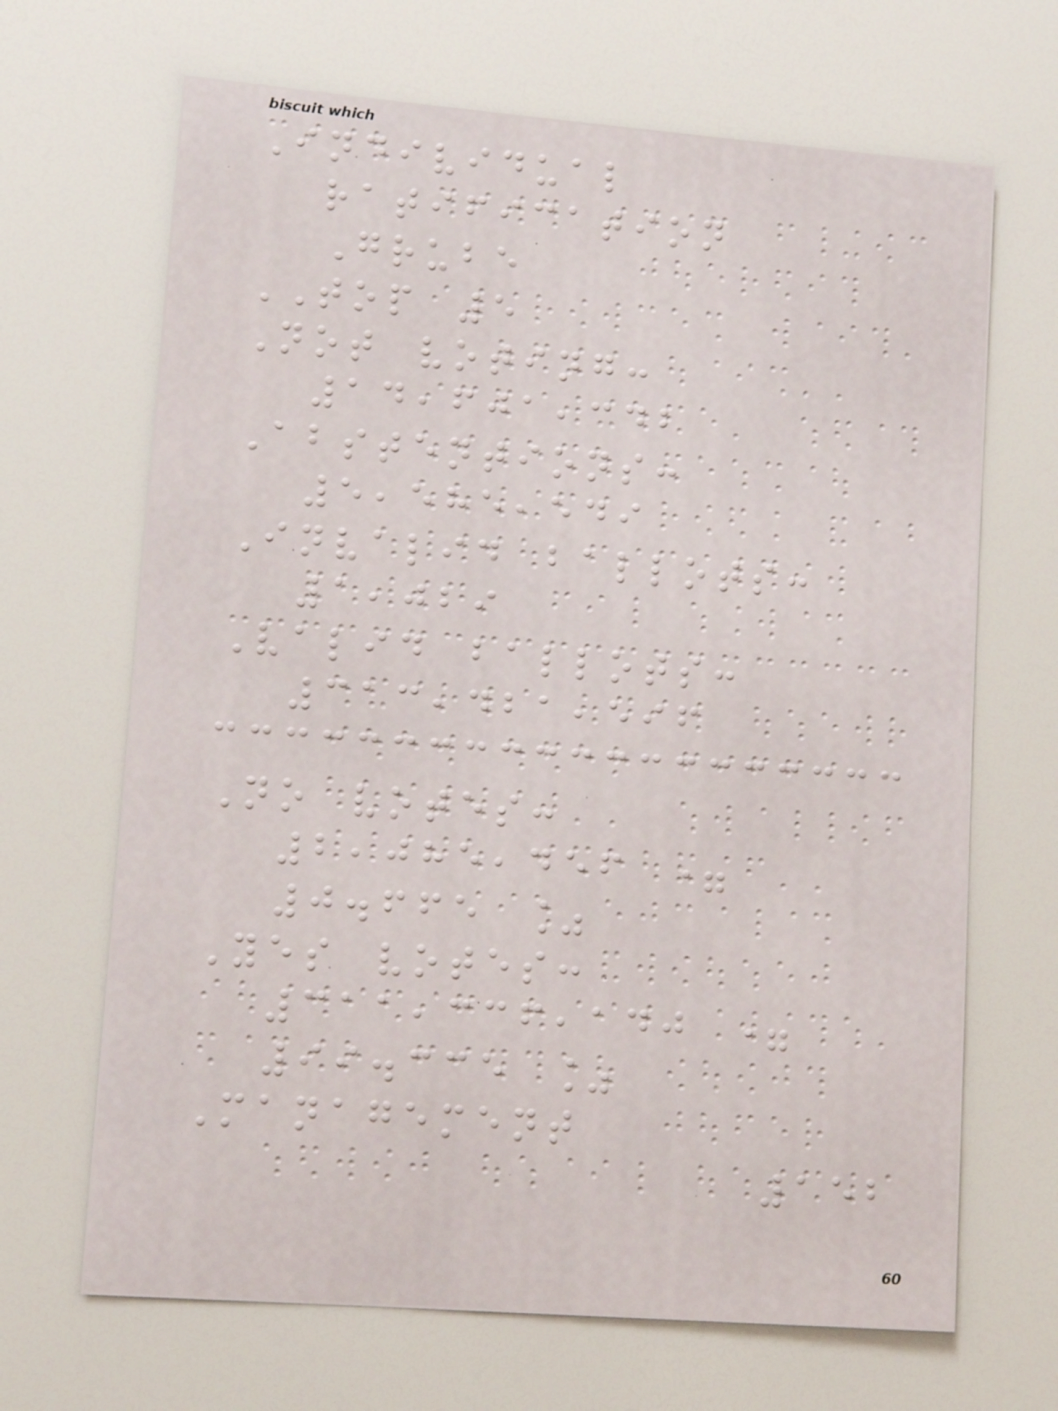Individual
ratification
Grube
TOP 5
Not voting:
14,601,342
Abstentions:
5,585,549
Invalid ballots:
1,029
Valid ballots:
313,421,596
No votes:
2,085,456 =
0.665 %
Yes votes:
311,336,140 =
99.335 %
Management
152
